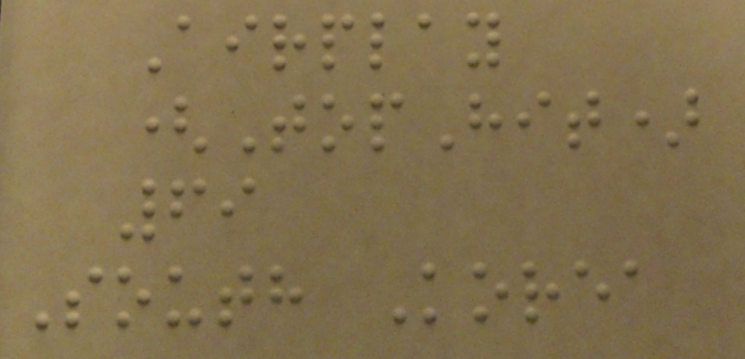Airplay
(TopHit)
69
South Korea
